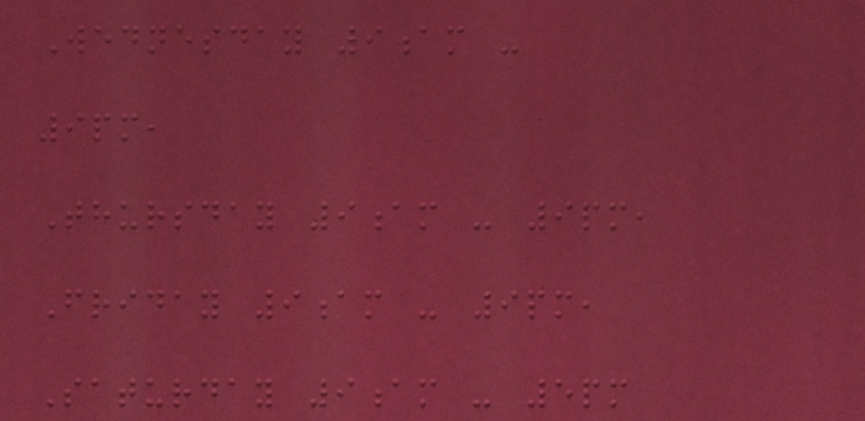Wednesday 9am -
9pm,
Thursday 9am - 9pm,
Friday 9am - 9pm,
Saturday 9am - 5pm
